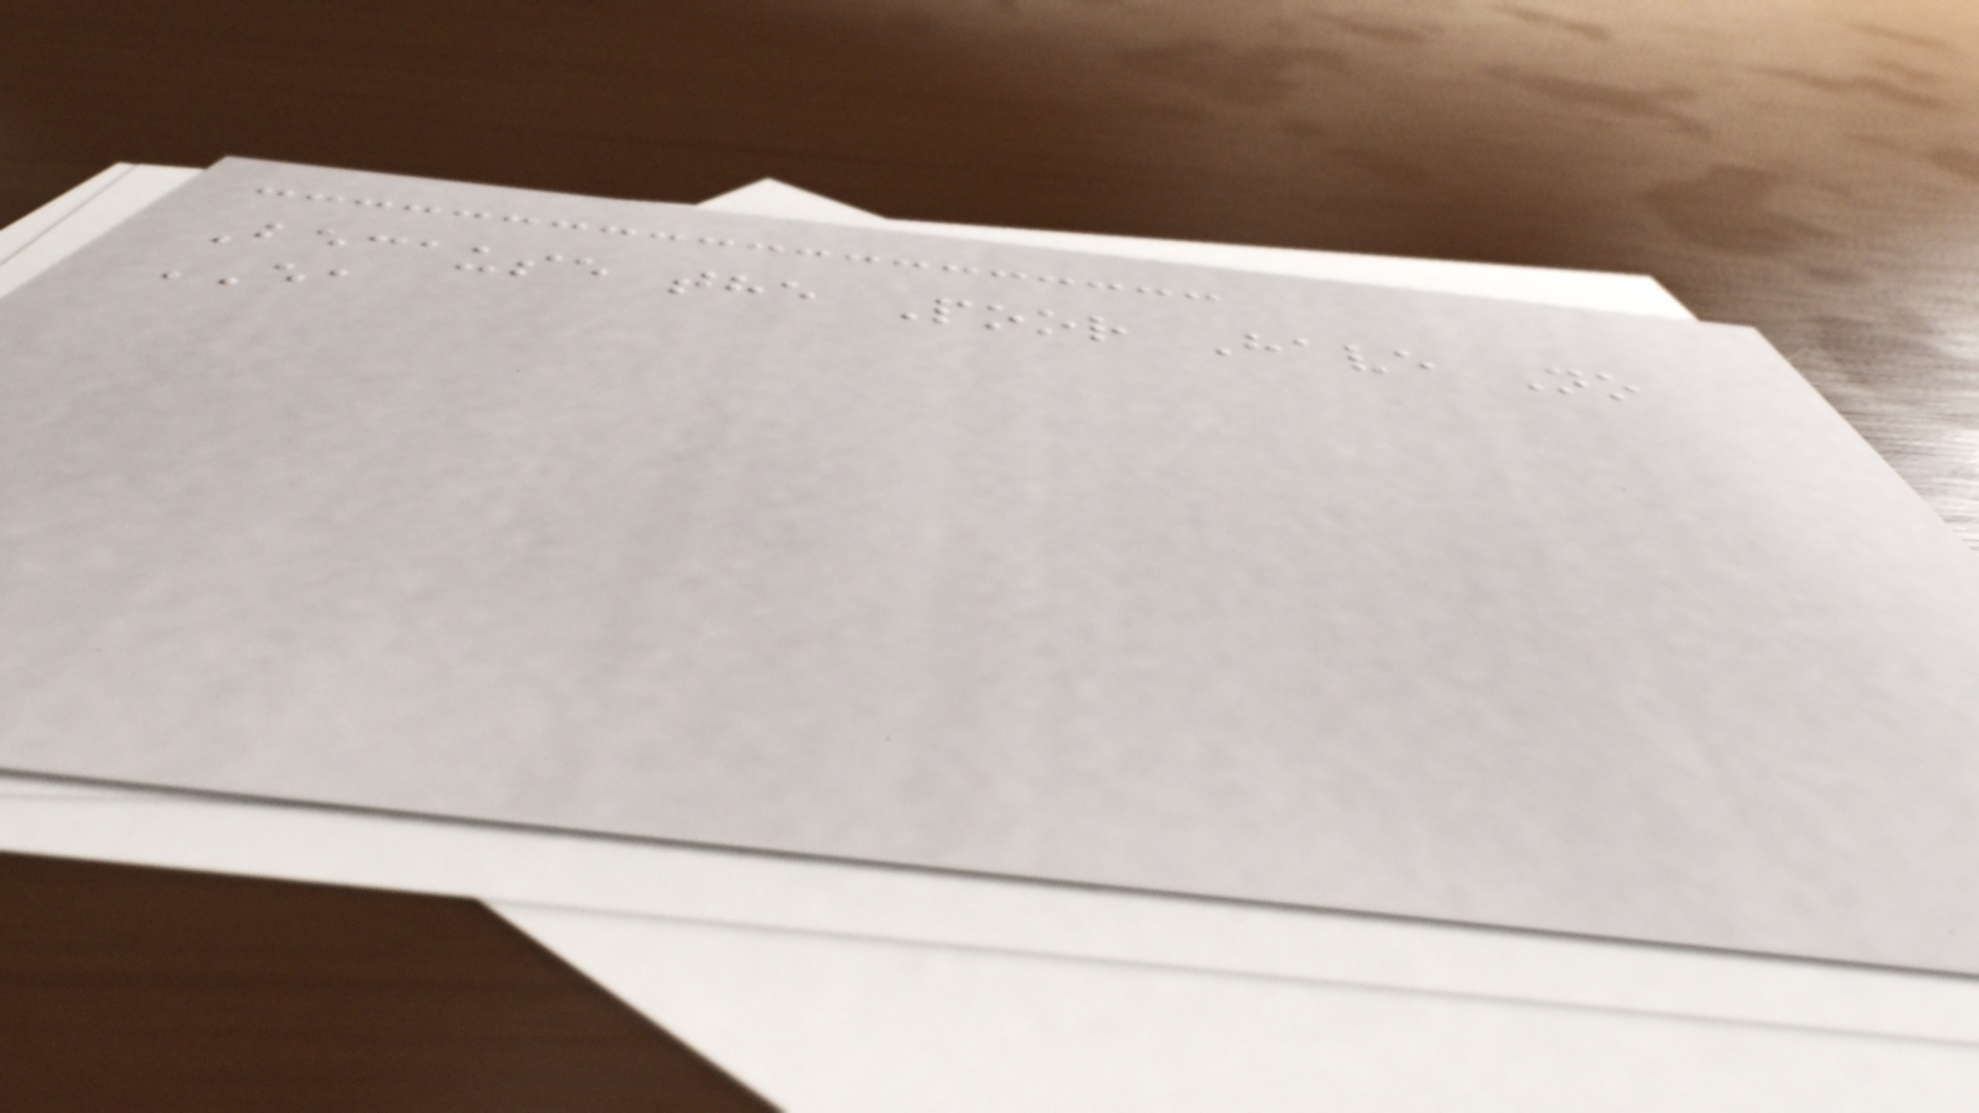Because the Poor Have No
EA
